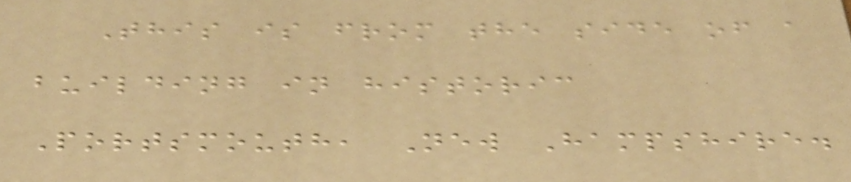This is from the side of a
building in historic
Portsmouth, New Hampshire.
